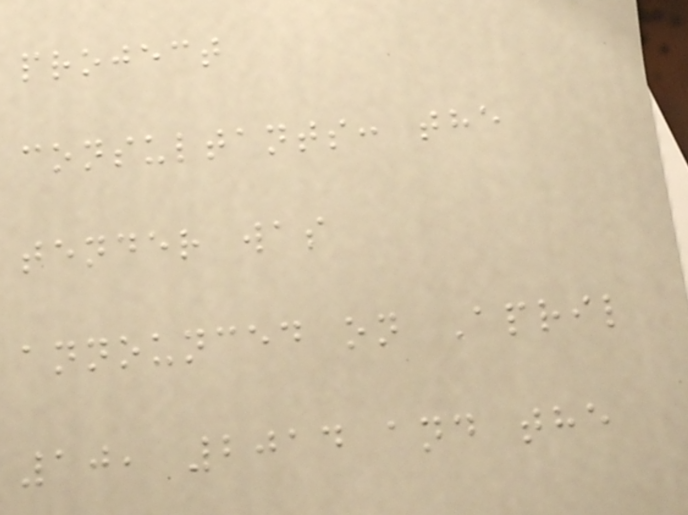project
consultants: the
tender was
announced on April
10, 2014 and the
